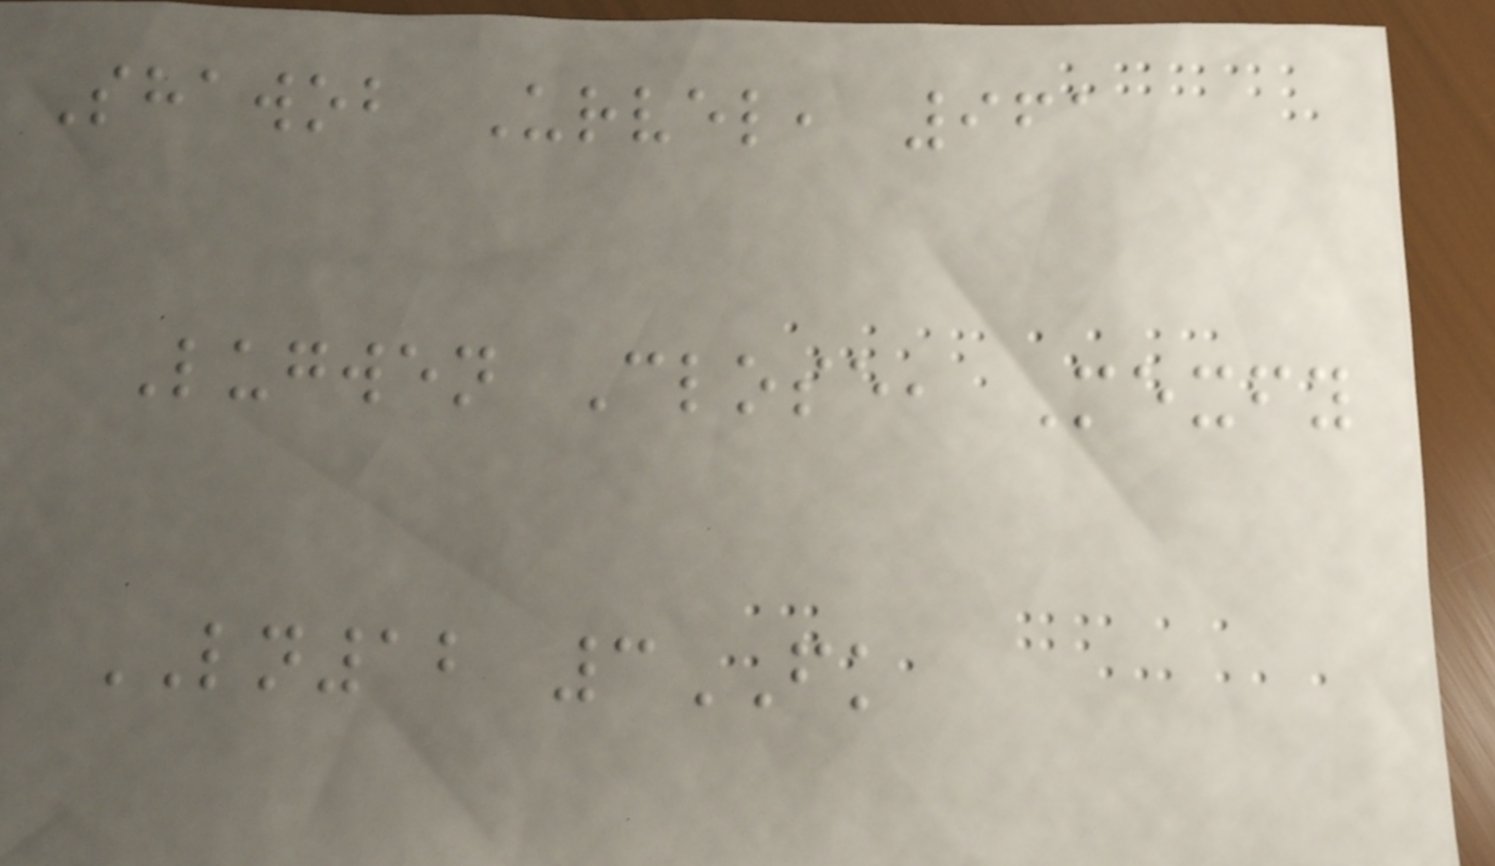Shawob Urvel, 961
Lugwen Close, Mexfy
LN12 3FK
